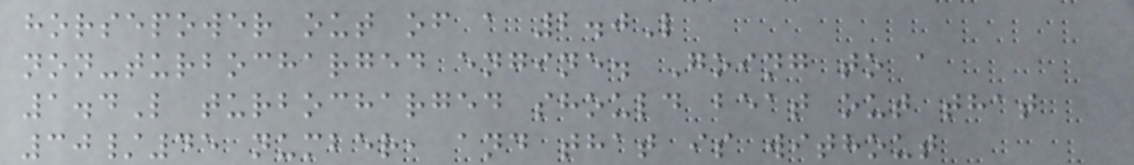horsepower out of a 2.0L
non-turbocharged engine. Going to a
1.4L turbocharged should beat out that
30/45 number, and that is without
